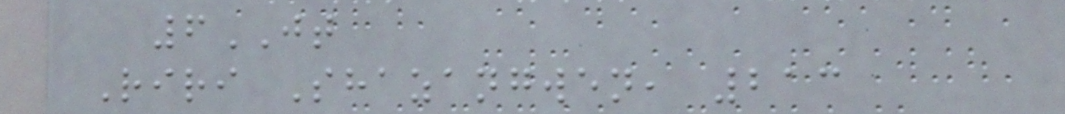6JT
Riri Shazangwen, 213
